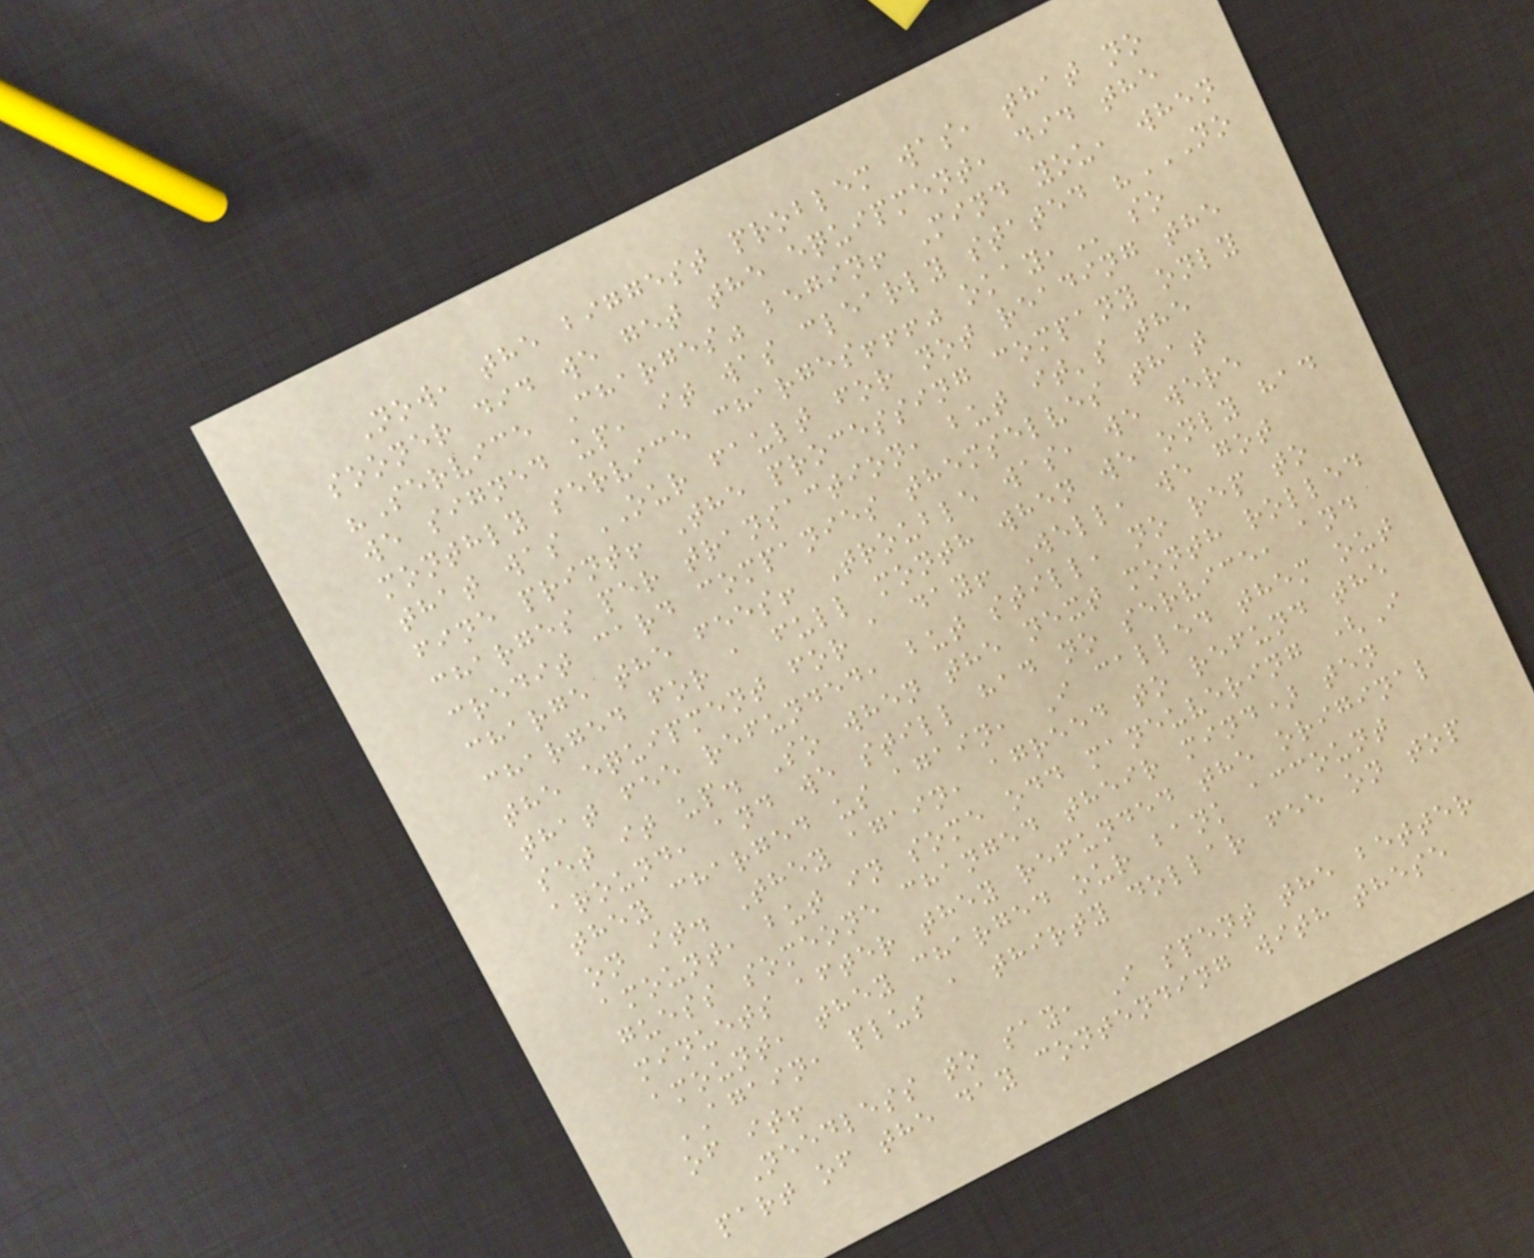Now, the biggest problem was, that no
sooner did we get the equipment, did the
"Service Charges" begin! Mind you, when
we signed up, it was clearly stated "NO
MONTHLY SERVICE CHARGES!!!" OKAY, so
that was OUR fault for not reading the
fine print! The processing company only
charges per transaction, but it's the
credit card companies themselves that
charge the fees! Trouble was, we were
charged for a full month when we only had
the equipment for a day! Well, we got
that fee refunded, but still, no rep to
set it up. So when the next month rolled
around, and we still had no service, and
they charged us again, I called them out
on it. They again, agreed to refund the
amount, but in some odd maneuvering (I
guess someone changed their mind) ten
minuets after they refunded the original
amount, they charged our bank account
AGAIN, plus a thirty dollar fee on top
of it!
Needless to say, I spent the better
part of the day contending with these
